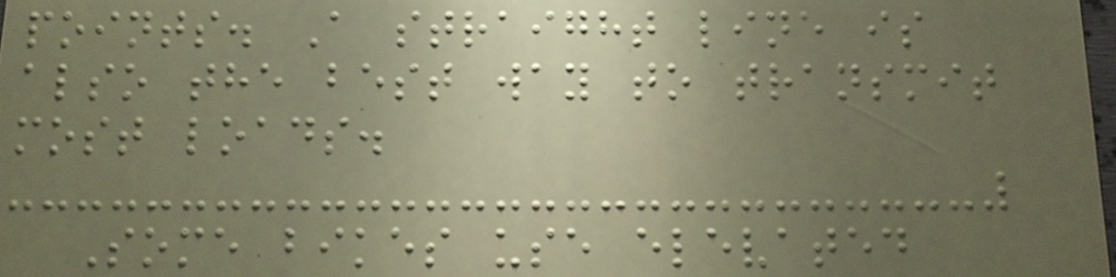points. A straight line is
also the best way to transmit
most loads.
Some bikes use elevated
